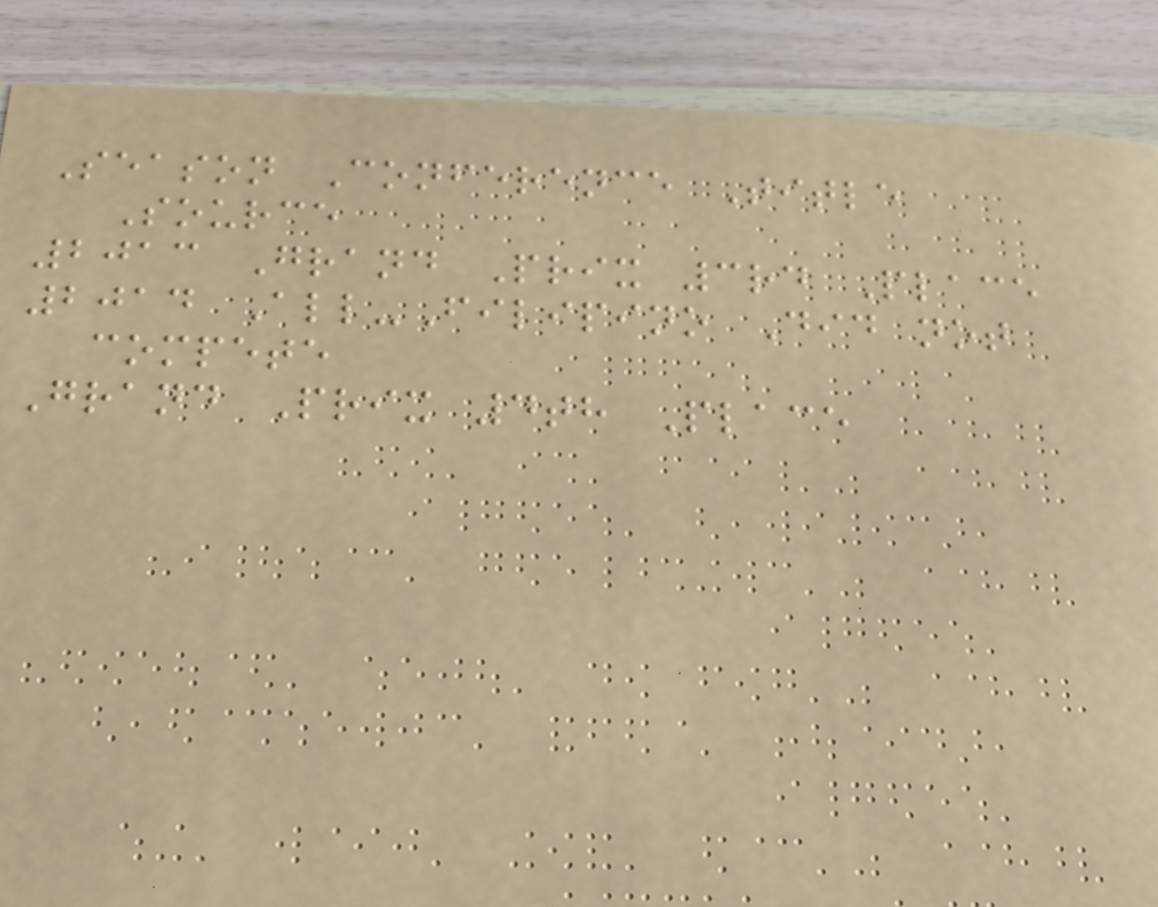Season Conference Title
Source
2013 Grand Prix 3rd Place
2014 All-Filipino Did not
compete
Grand Prix 4th Place
